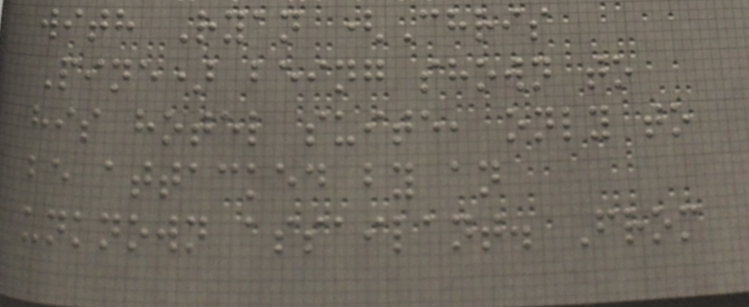with Ryan (Chris
Pine) being shown to
his hotel suite, only to
be attacked by an
unknown assailant. From
